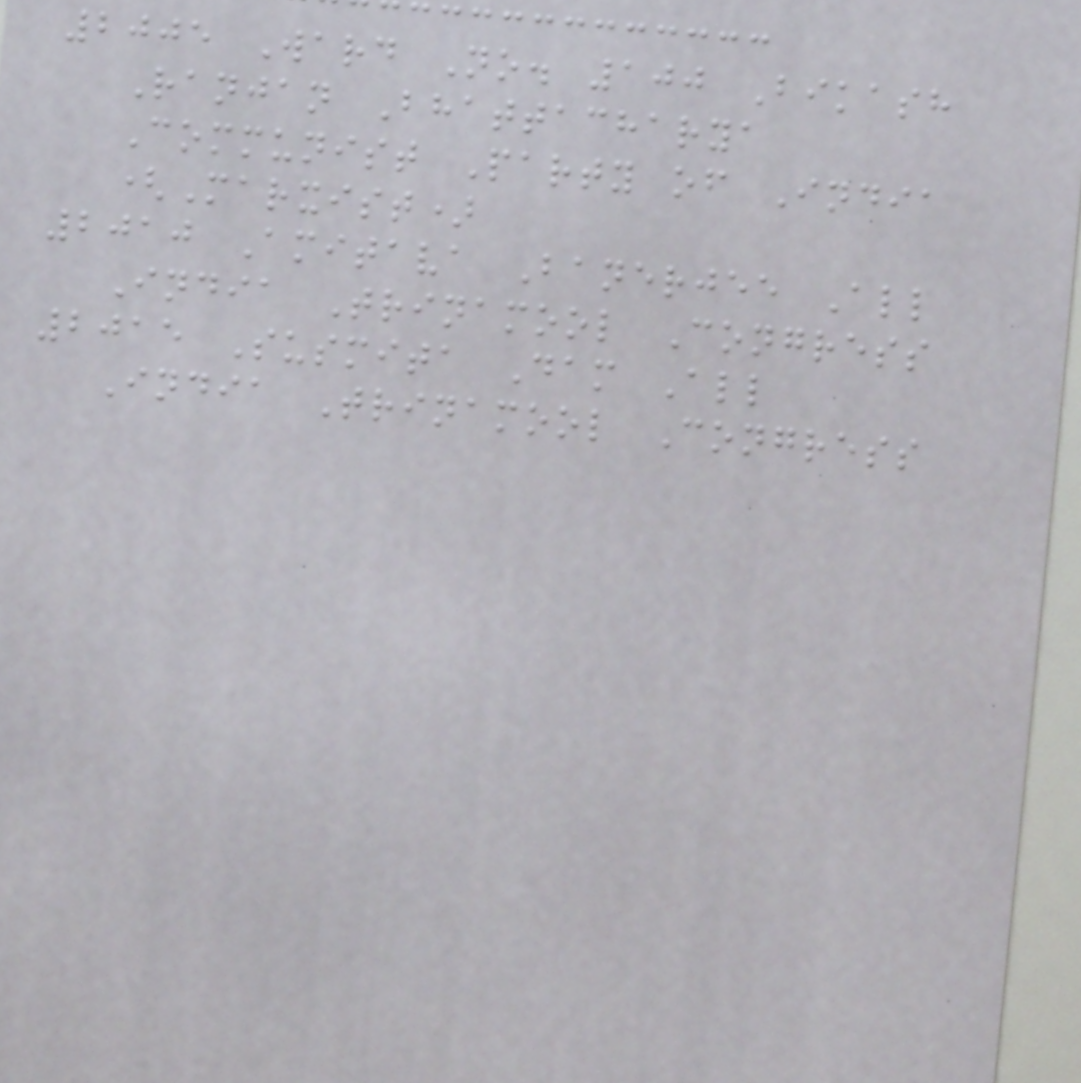2005 Ward No. 100 Bikash
Ranjan Bhattacharya
Communist Party of India
(Marxist)
2010 Amitava Banerjee All
India Trinamool Congress
2015 Susmita Dam All
India Trinamool Congress
